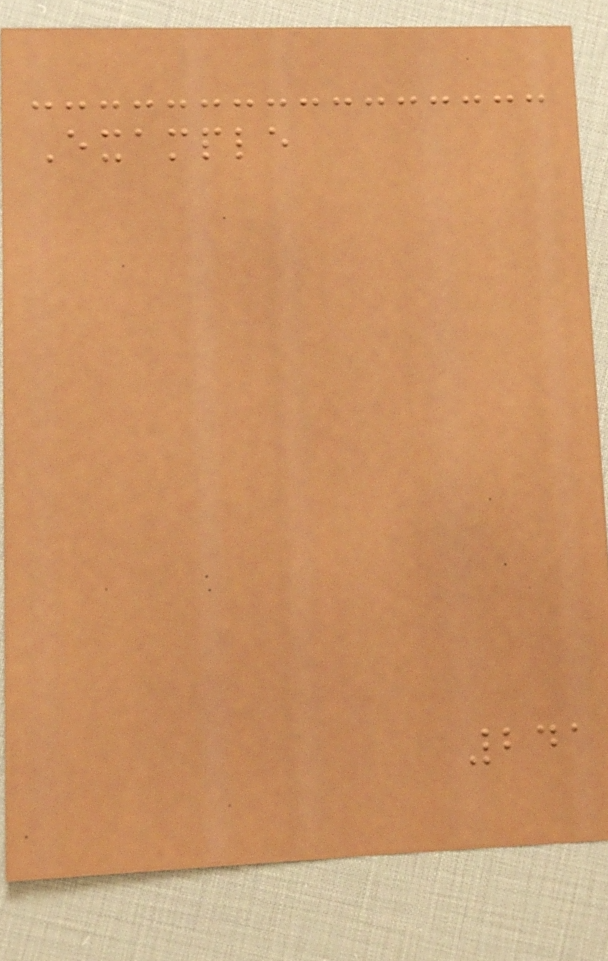Example
241
